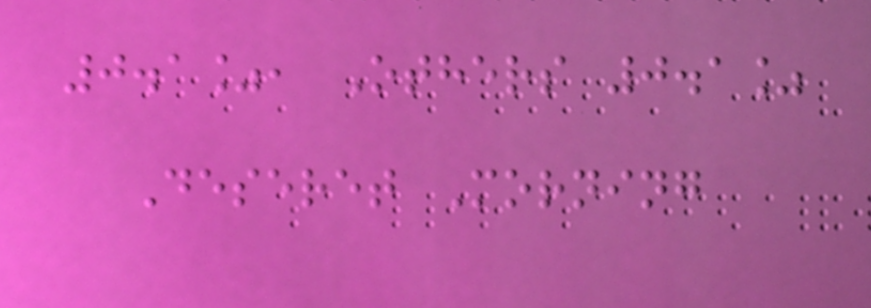0.1%, Others 0.1%
Deseret Morning
